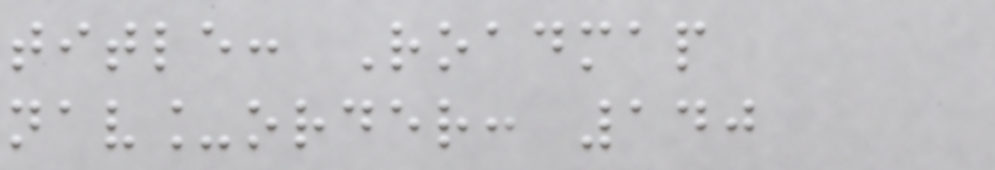title: Roadmap
nav_order: 140
